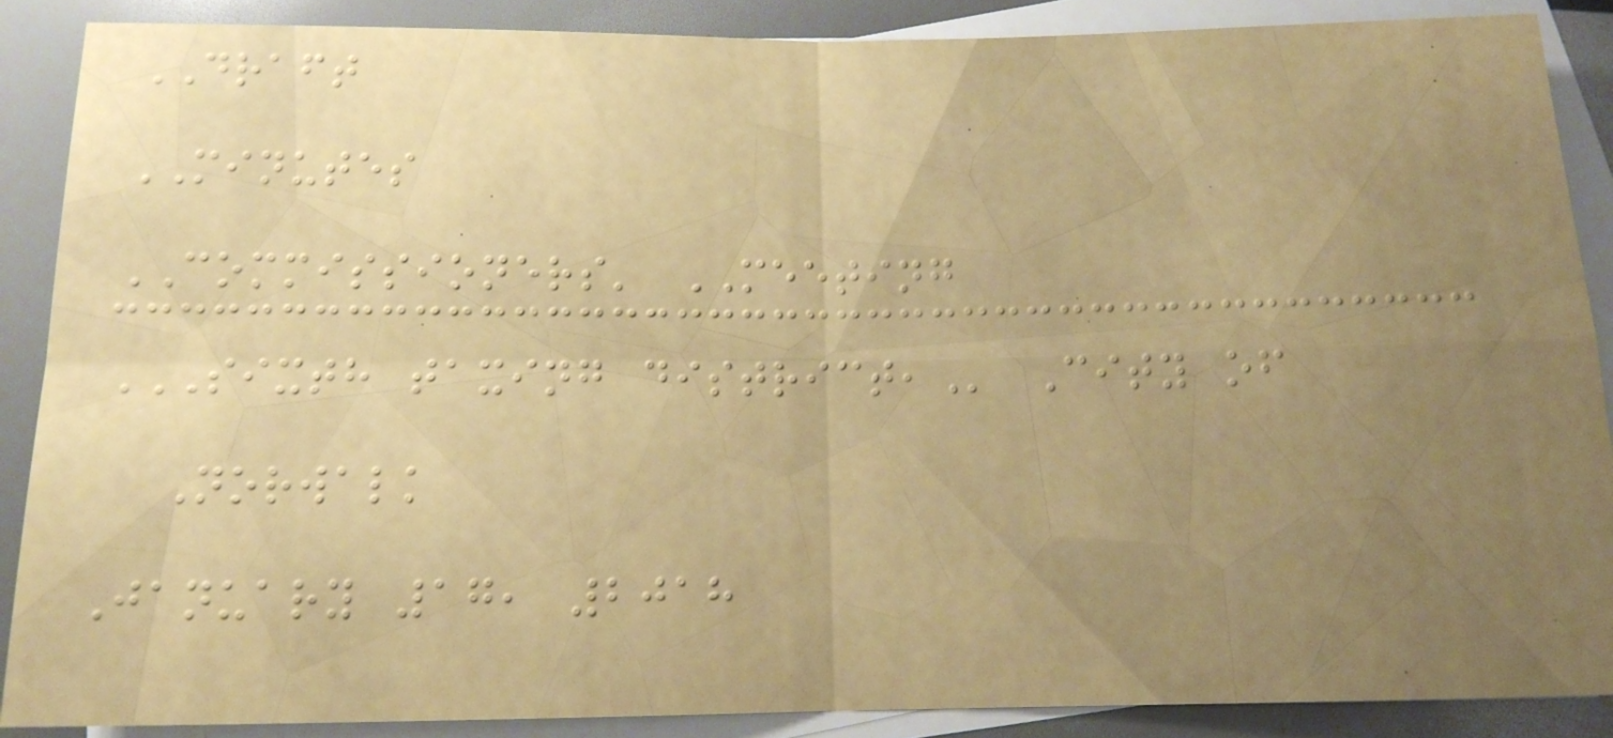DRAFT
MINUTES
COMMISSIONERS' MEETING
SIXTH TAXING DISTRICT, City of
Norwalk
January 17, 2018
